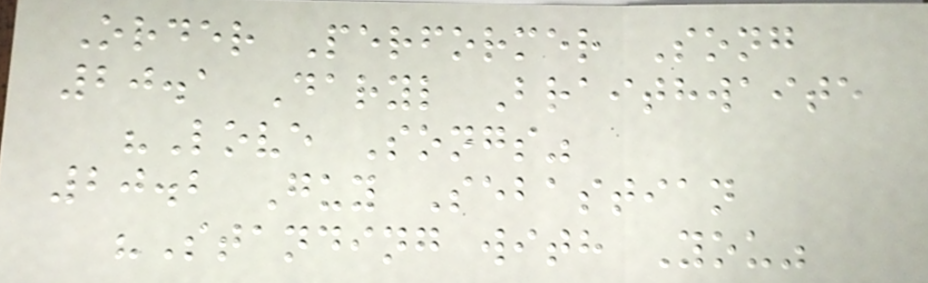Order Performer Song
20.1 Daryl Braithwaite
"Love Songs"
20.2 Guy Sebastian
"Standing with You"
